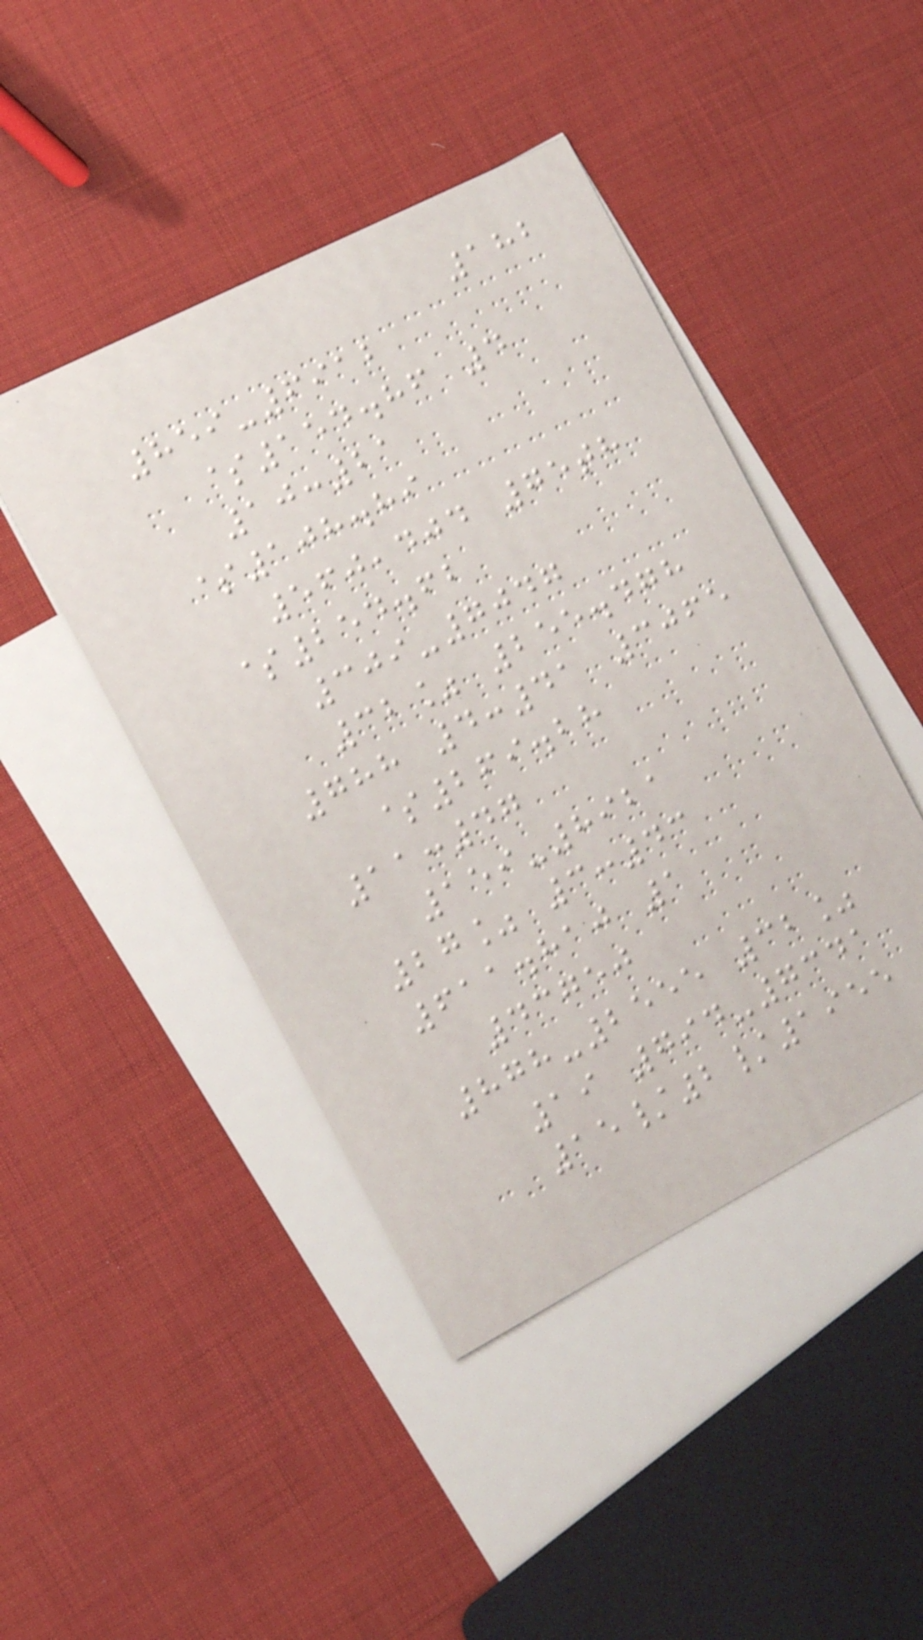182
859-6912
$154.86 4
10:21
$108.89
560,404 75th
$254.62
309-7047
32% 255.478
788 4:41 3065
$269.28
11:47
159-8921
27% 3:43
611.810 1
43750
878-2555 32%
19 794-7341
15/2/1955
